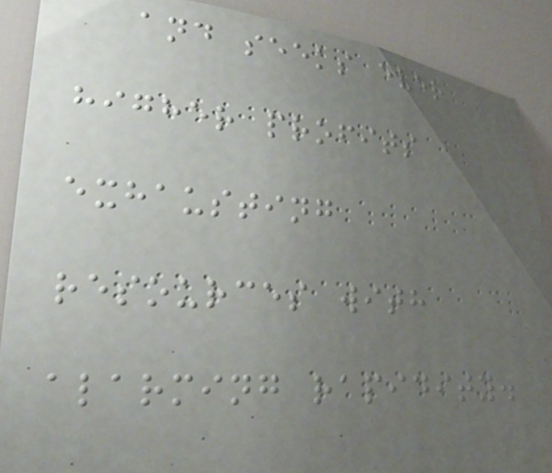and seeks ever
higher profits
exhausting
resources with
alarming rapidity.
